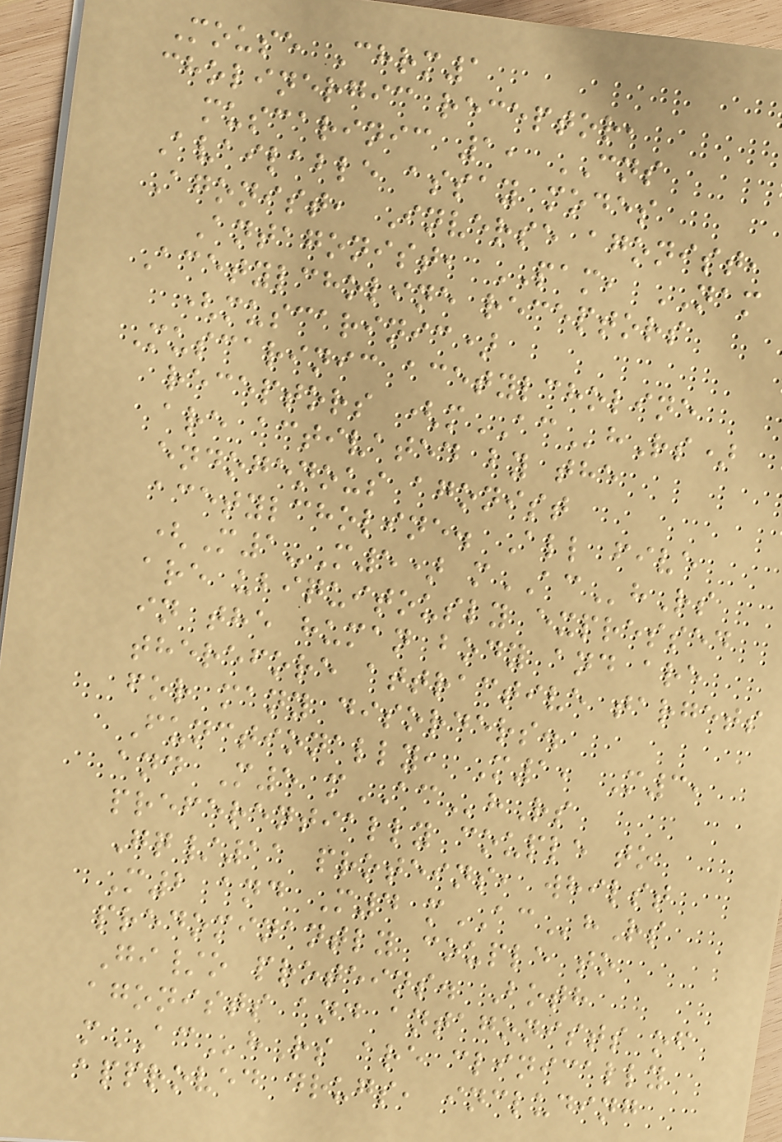Mouse Chrm1
cholinergic receptor,
muscarinic 1, CNS
Available assay modes
Agonist, Inverse agonist,
Antagonist, PAM, NAM
Acetylcholine receptors
(muscarinic)
Muscarinic acetylcholine
receptors (mAChRs)
are activated by the
endogenous agonist
acetylcholine. All five
(M1-M5) mAChRs
are ubiquitously expressed
in the human body and are
therefore attractive targets
for many disorders.
Functionally, M1, M3,
and M5 mAChRs
preferentially couple to
Gq/11 proteins, whilst
M2 and M4 mAChRs
predominantly couple to
Gi/o proteins. Both
agonists and antagonists of
mAChRs are clinically
approved drugs, including
